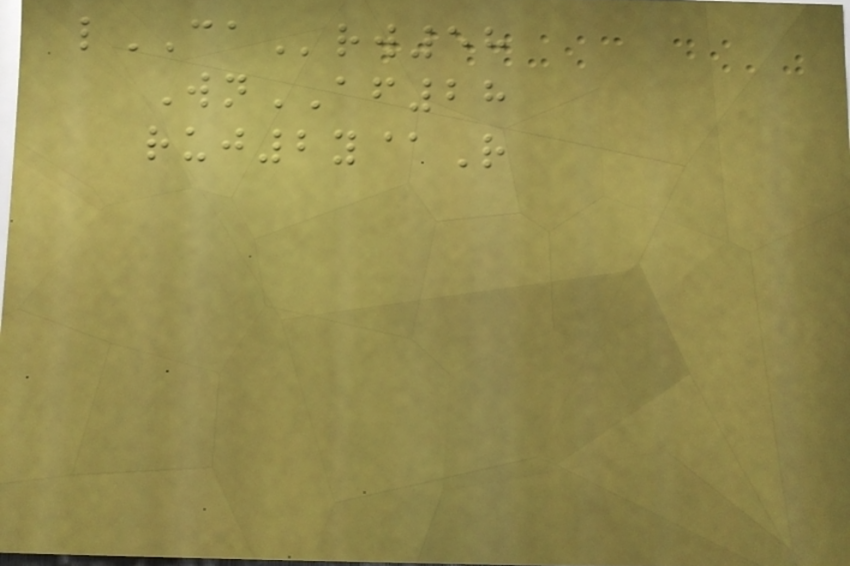lCArw58
WnAF28
ruj2y@R
